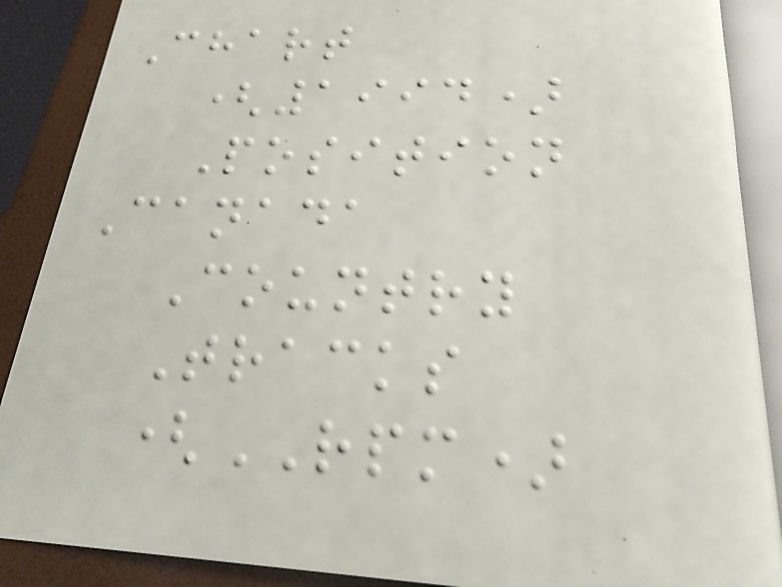Chart
(1994)
Position
Canada
Country
Tracks
(RPM)
